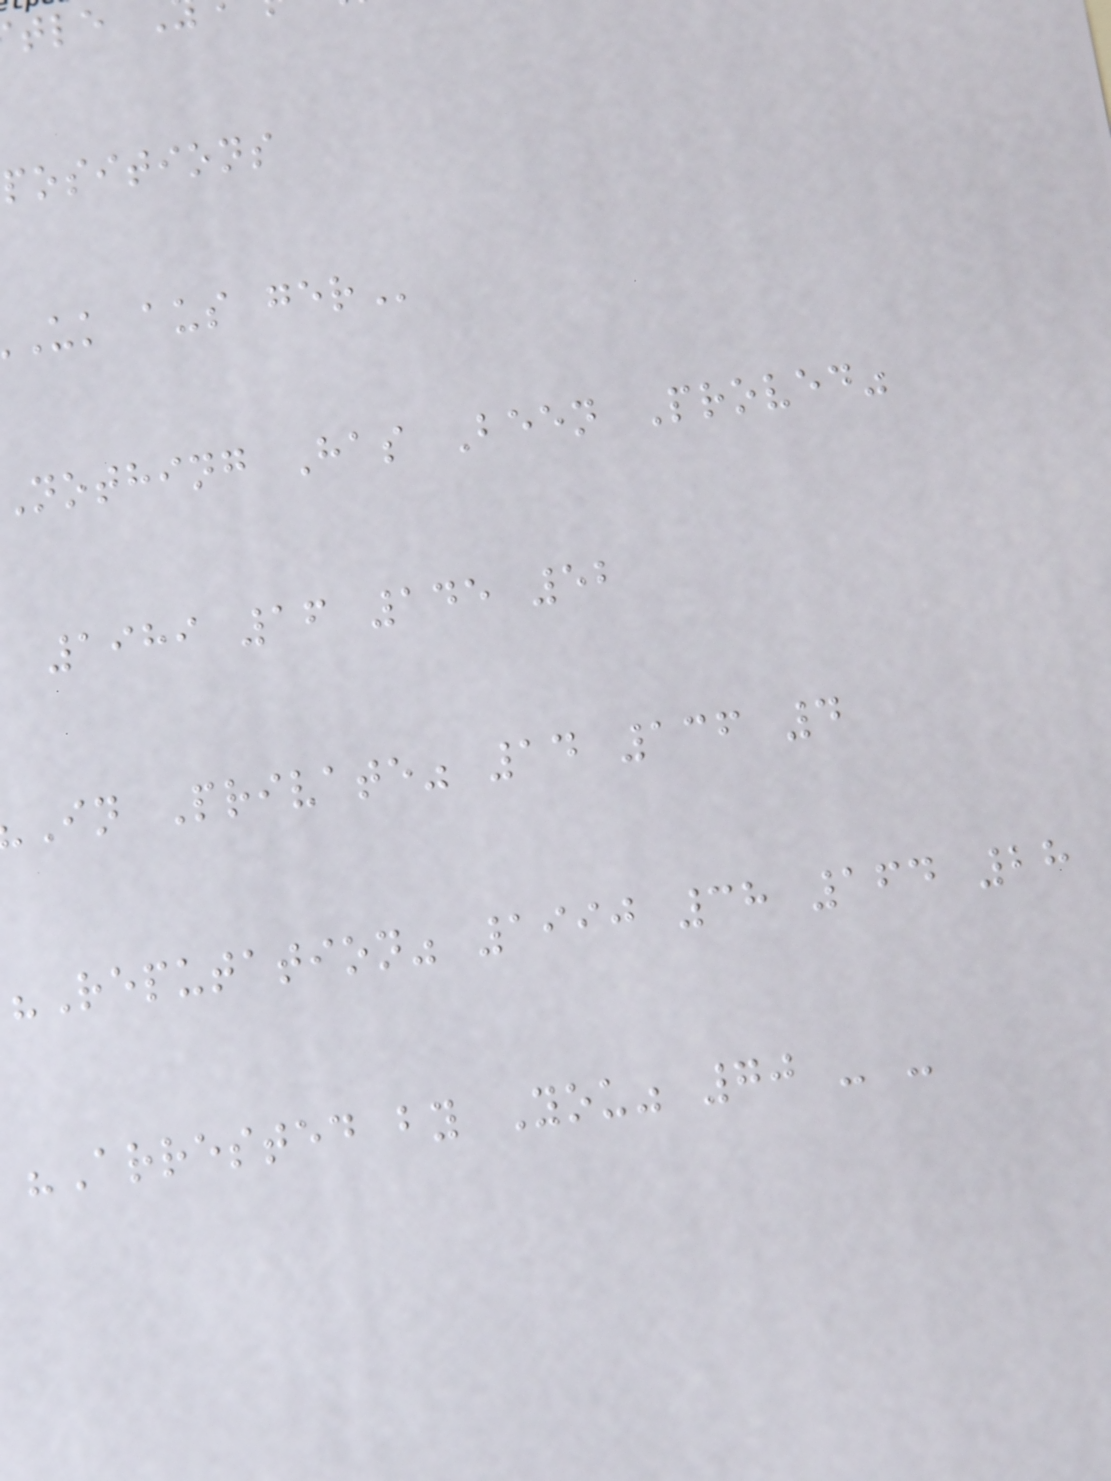positions
uk aus
nothing Has Been Proved"
1989 16 145 52
In Private" 14 136 4
"Reputation" 1990 38 164 28
"Arrested by You" 70 - -
